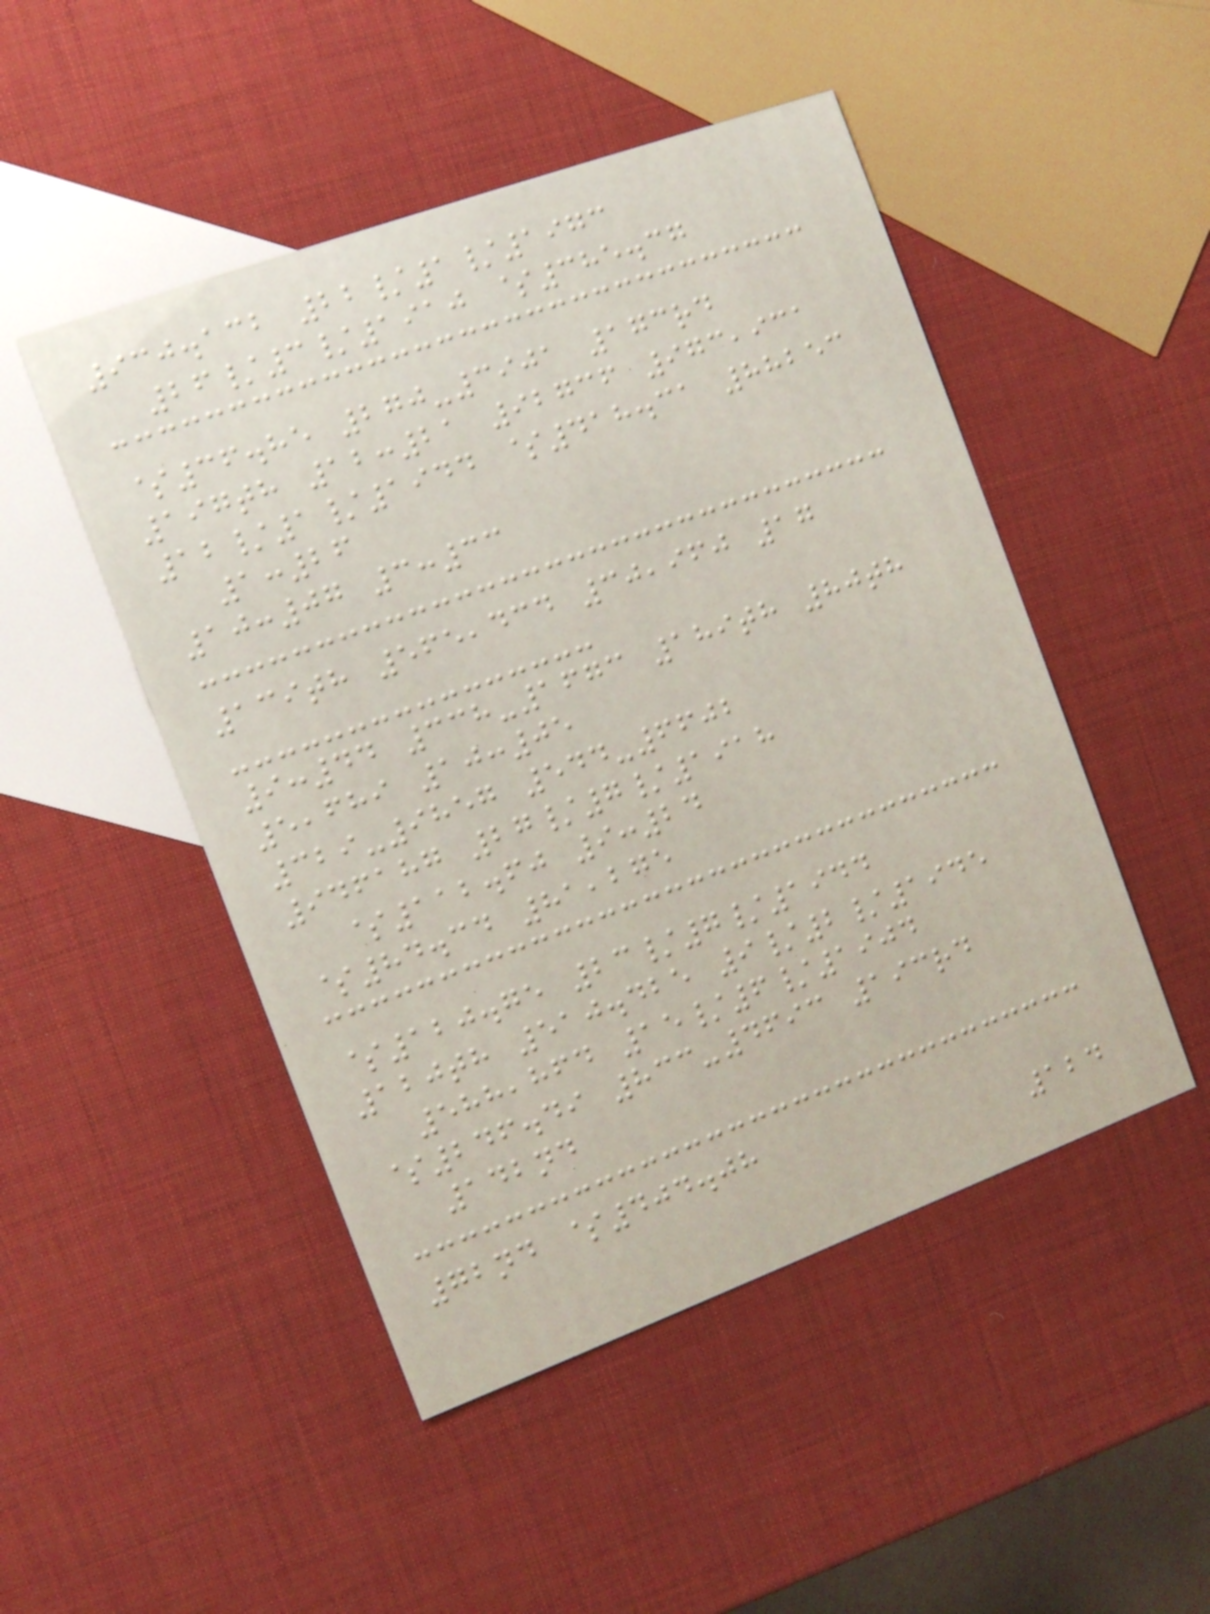930.132 22/1/1973
26/3/1910 $385.37
$36.85 270-3901 173rd
197th 12:21 92736 973,931
12/1/1944 $418.31 88253
1:26
10:07 3:33
139th 565,434 30,960 17
9:44 338-1673 189th 80th
5,689 10:05
329-9857 544-6602
946187 27/7/1918
$112.60 9:24
$84.34 81,275
$120.75 23/7/1944
120th 510.425 9/2/1945
588,864 15/6/1904
$246.49 833-4693 193rd
142nd
72nd $404.08
124
